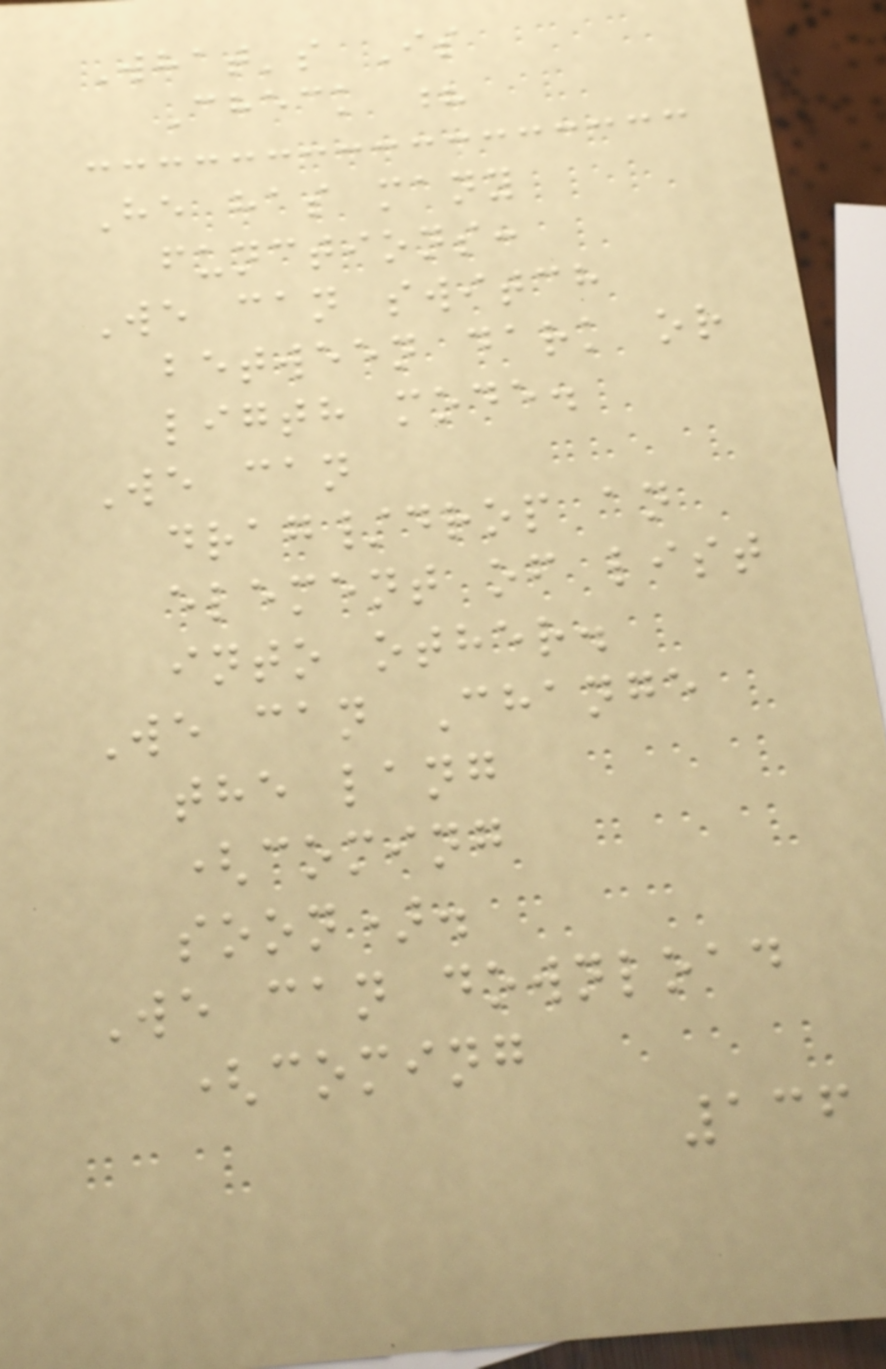What's Is
Check ?
He has many
functions:
We can switch
between dark or
ligth mode.
We can
drag/drop an
element of list
into other.
We can Change
the lang
(coming
soon).
We can download
(coming
136
